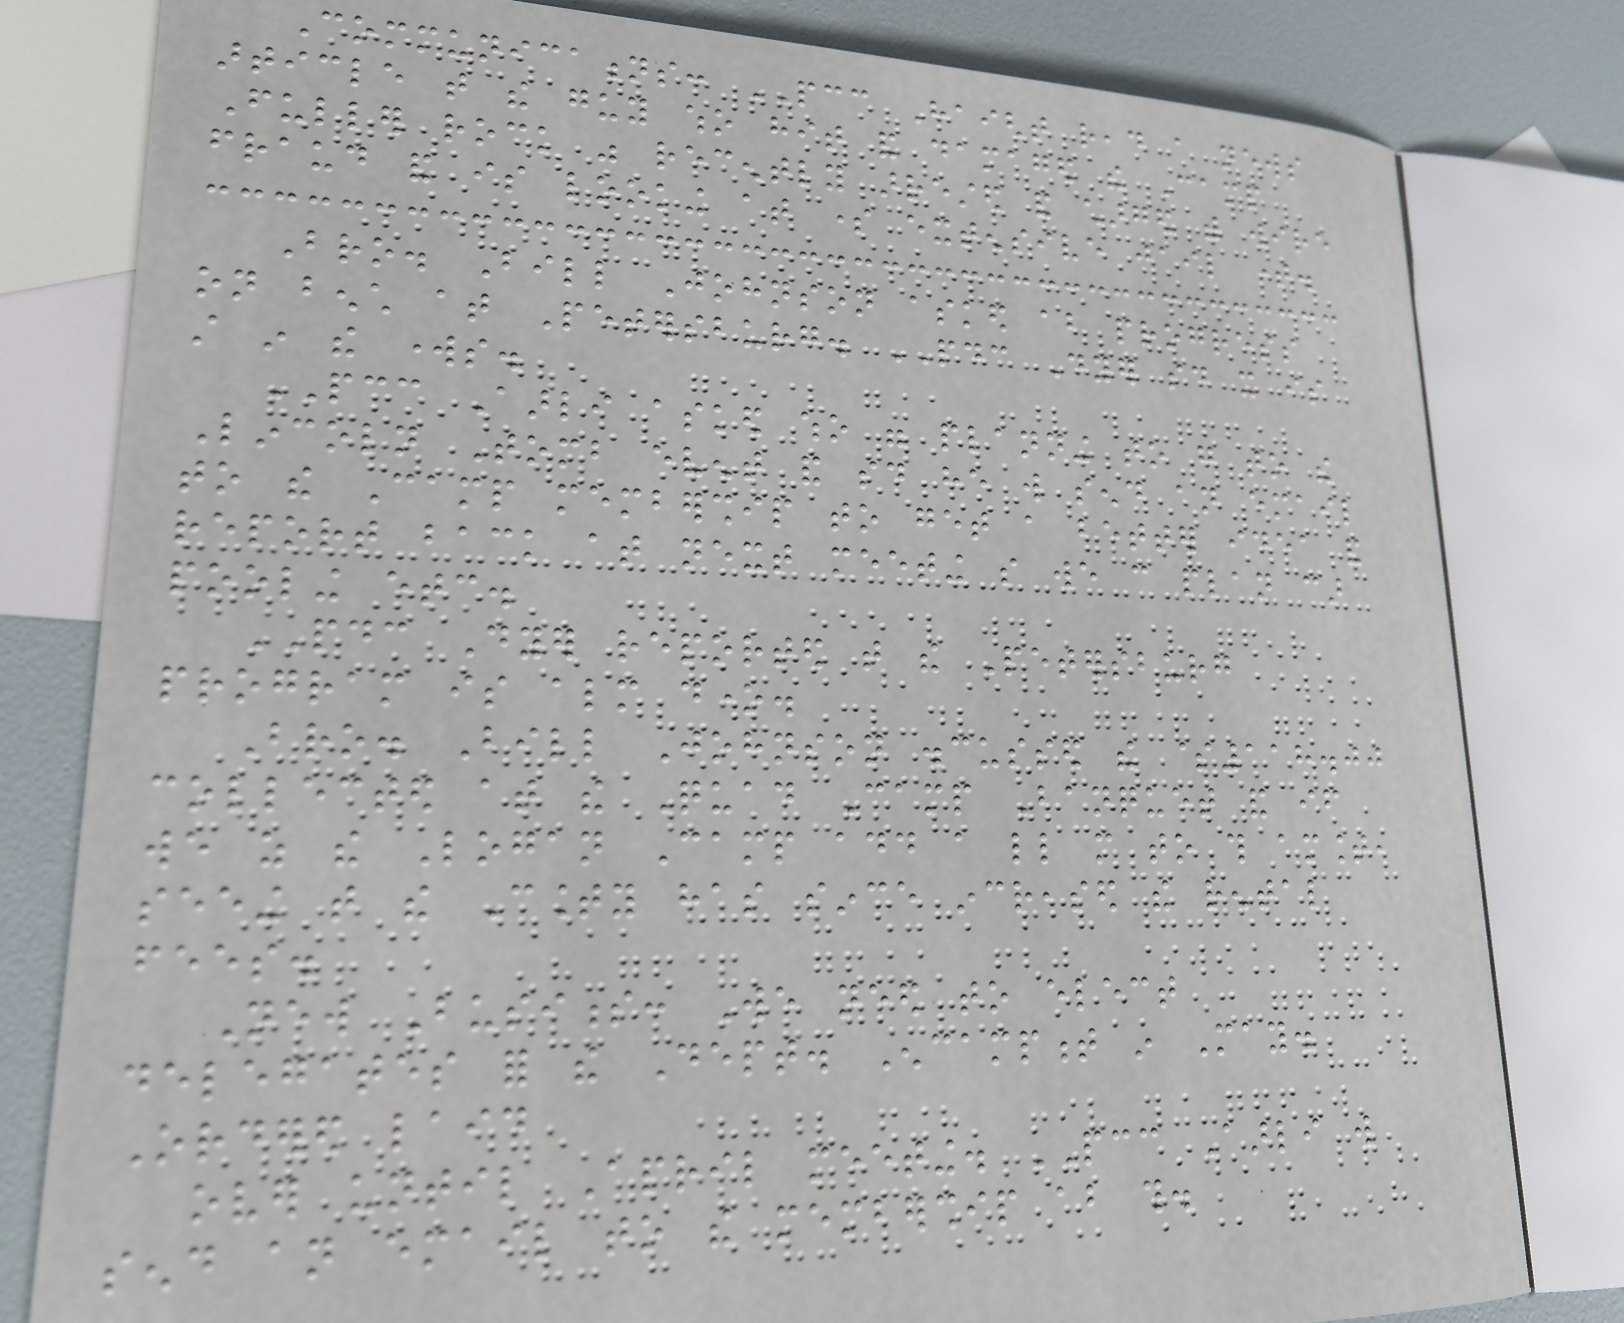Communications: PCC Haight read a news
article that the guy who hit and damaged the Camp
Fuller rock was recently arrested and charged with wire
fraud and is looking at some extensive jail time.
Bro. Bill Johnson asked about progress
on bench at Petersburg. PDC Dyer said it is
still in the works.
PCC Aarli asked who were planning to go to the
Lincoln Tomb event and said he will send an email
to the Camp membership to get a better idea and
report back at next meeting so we can plan car
pooling etc.
PDC Dyer reported that the Petersburg
program is almost done.
Bro. Bill Johnson discussed the $118.00
collected at the Quad Camp Banquet and if
we as the Logan Camp add a little more to this amount,
seeing that the County has since increased the rental
fees.
New Business: We need to elect
delegates for the Dept. Encampment in May.
Ordered laid
over until April meeting. PCC Aarli will
send an email to the membership about this.
